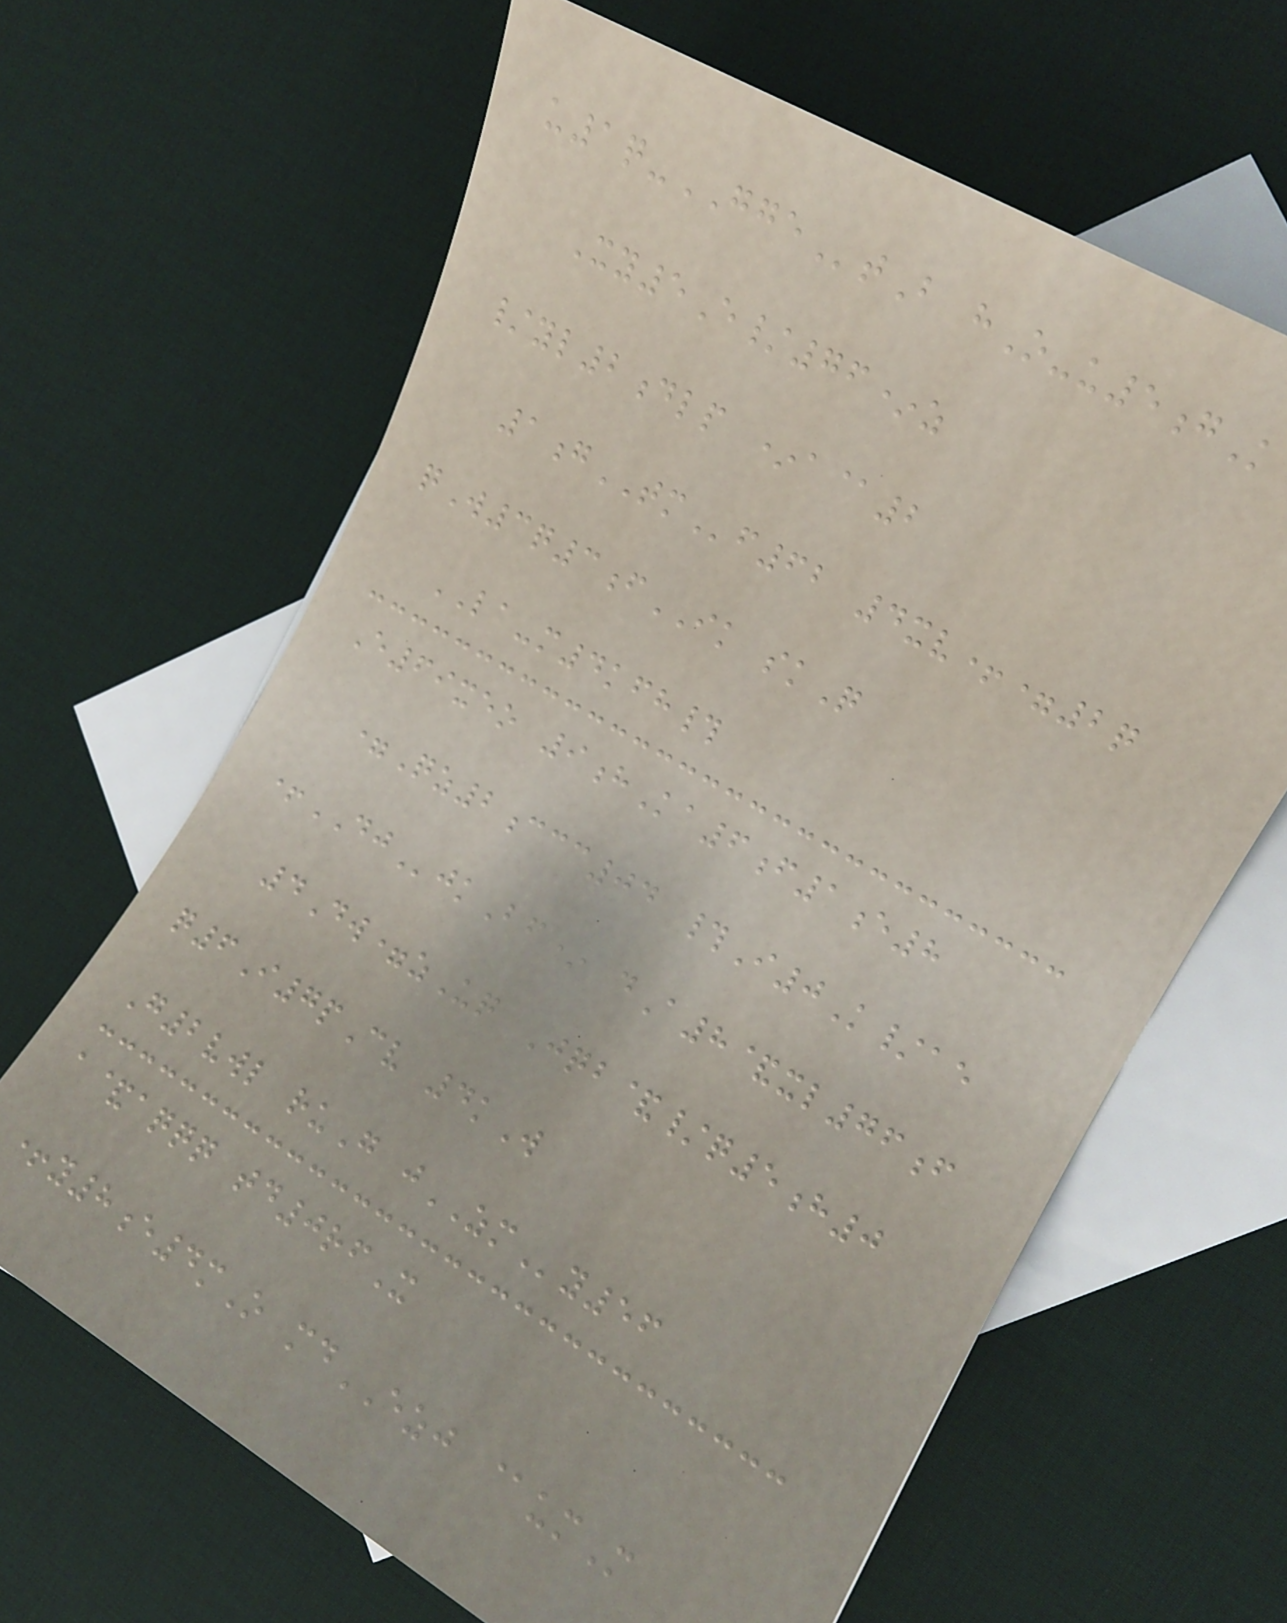u1q-GGEtB hO-u5gK
Xy5E/76*z
/yl2dlp *a@2
1gTMf62 4xv+=2q
qW3q3fIK skQ
LA-m4kfh#
E69xeo 9hKa6f1e8
=Qz2ccc04 #I0K/ae
+DJjkBf* dA8&xl76f
4Dw=zUq Jqb&/q5h0
q6I7pCv 4kW
G2vwl ruG jZMy56
a&aqqq td0rfX
+y8e4mO mdEZJ @umM
